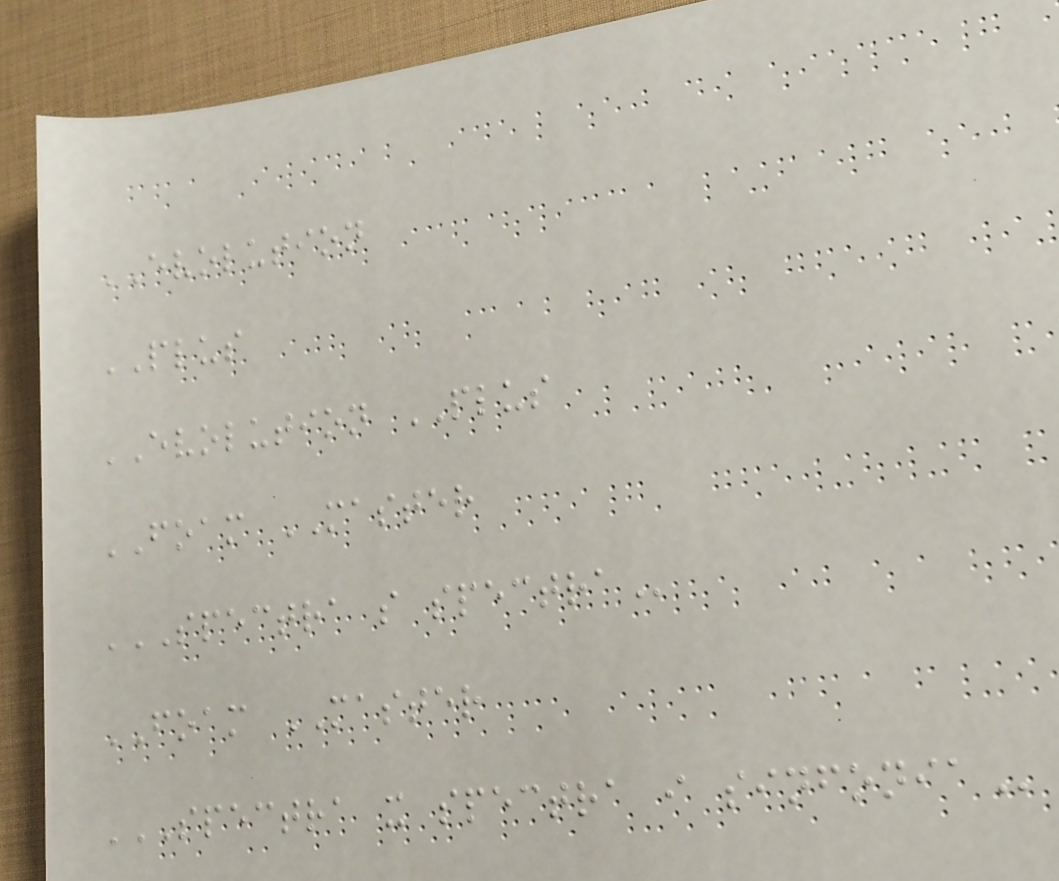EVOLUTION
PLUS
EVOLUTION PLUS
FOAM MASTER
SPECTRA S SPECTRA
FOAM MASTER
SPECTRA X SPECTRA I SINFONIA
